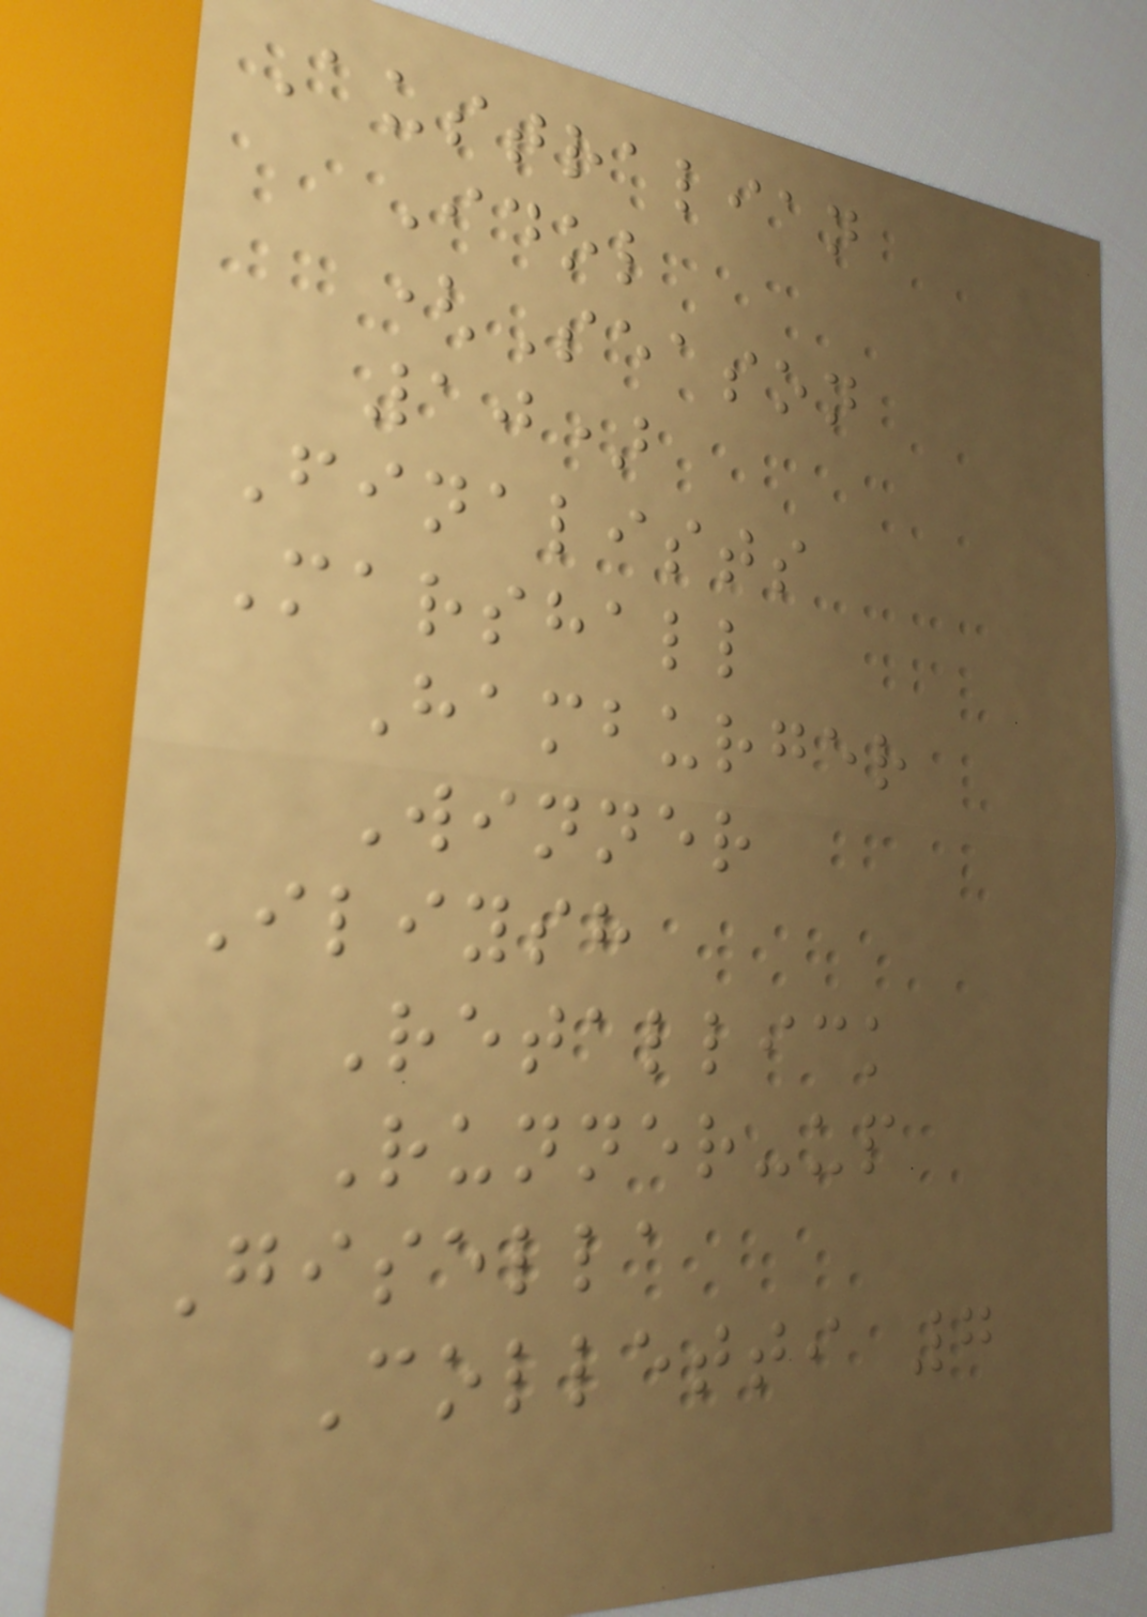Australian
Idol
(Season
10)
Finalists
Marshall
Hamburger
Winner
Iliysh
Retallick
Runner-up
Gisella
Colletti 7
